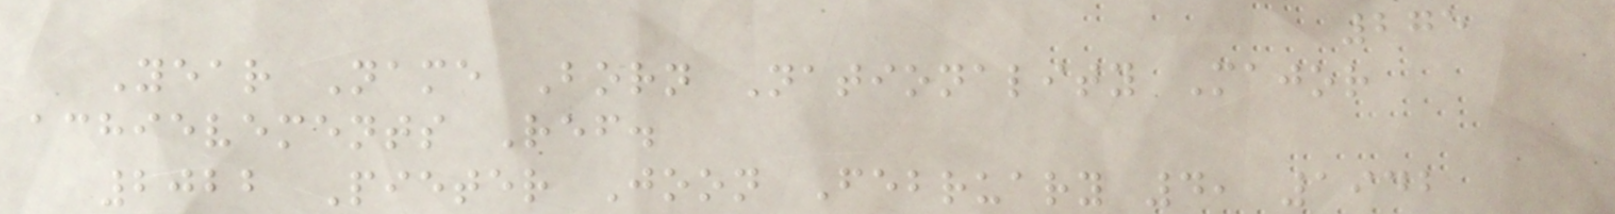275
Year Name Born Nationality Major
achievements Ref.
2022 Pieter Joon February 4, 1942
